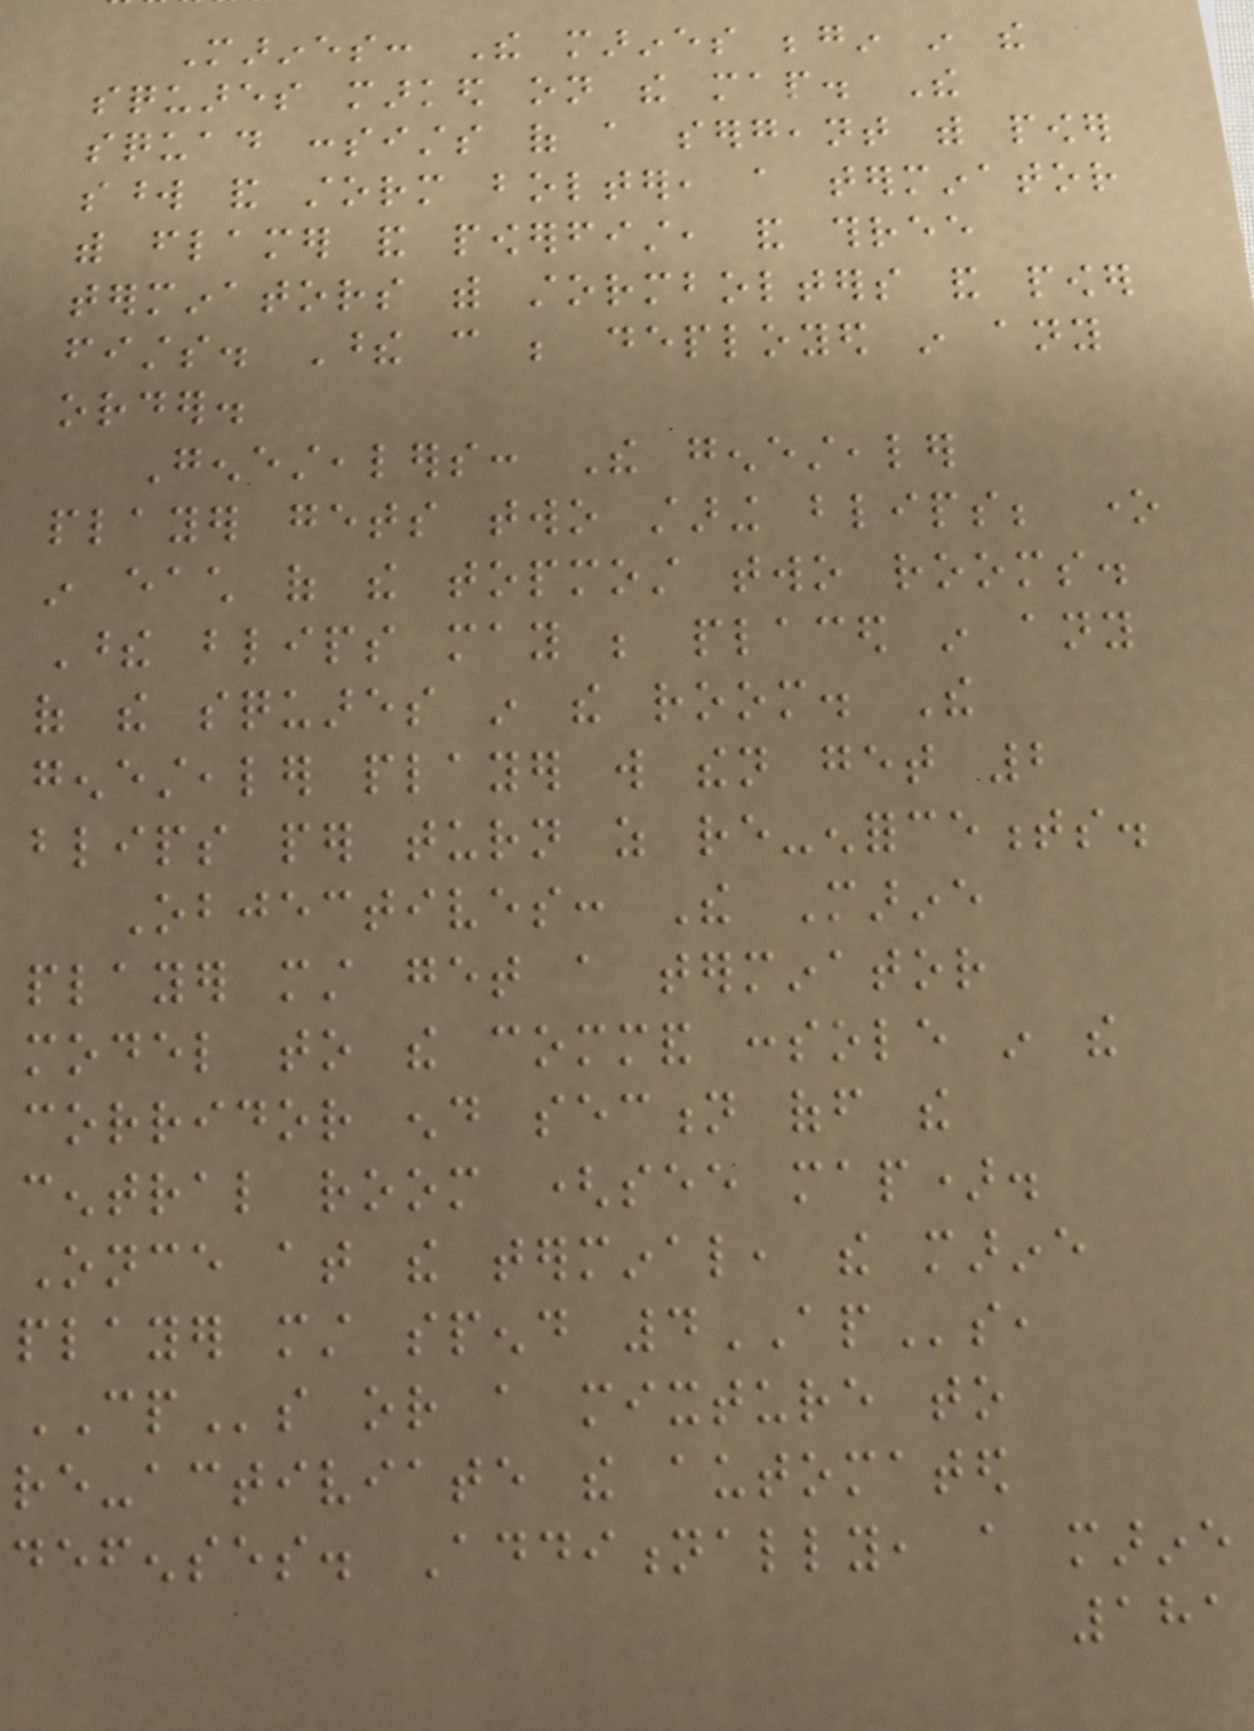Marines: The marines begin in the
squares marked on the map. The
squad consists of a sergeant with power
sword and storm bolter, a terminator
with flamer and powerfist, and three
terminators with stormbolters and power
fists. These can be deployed in any
order.
Genestealers: The genestealer
player gets two staring blips; one
in each of the topmost two rooms.
These blips may be placed in any
of the squares in the room. The
genestealer player will then get 2
blips per turn as re-enforcements.
Objectives: The Marine
player must get a terminator
model to the command console in the
corridor end section off the
central room (see map).
Once at the terminal, the marine
player must spend 4APs,
CPs or a mixture to
re-activiate the automated
defenses. Additionally, a marine
181
